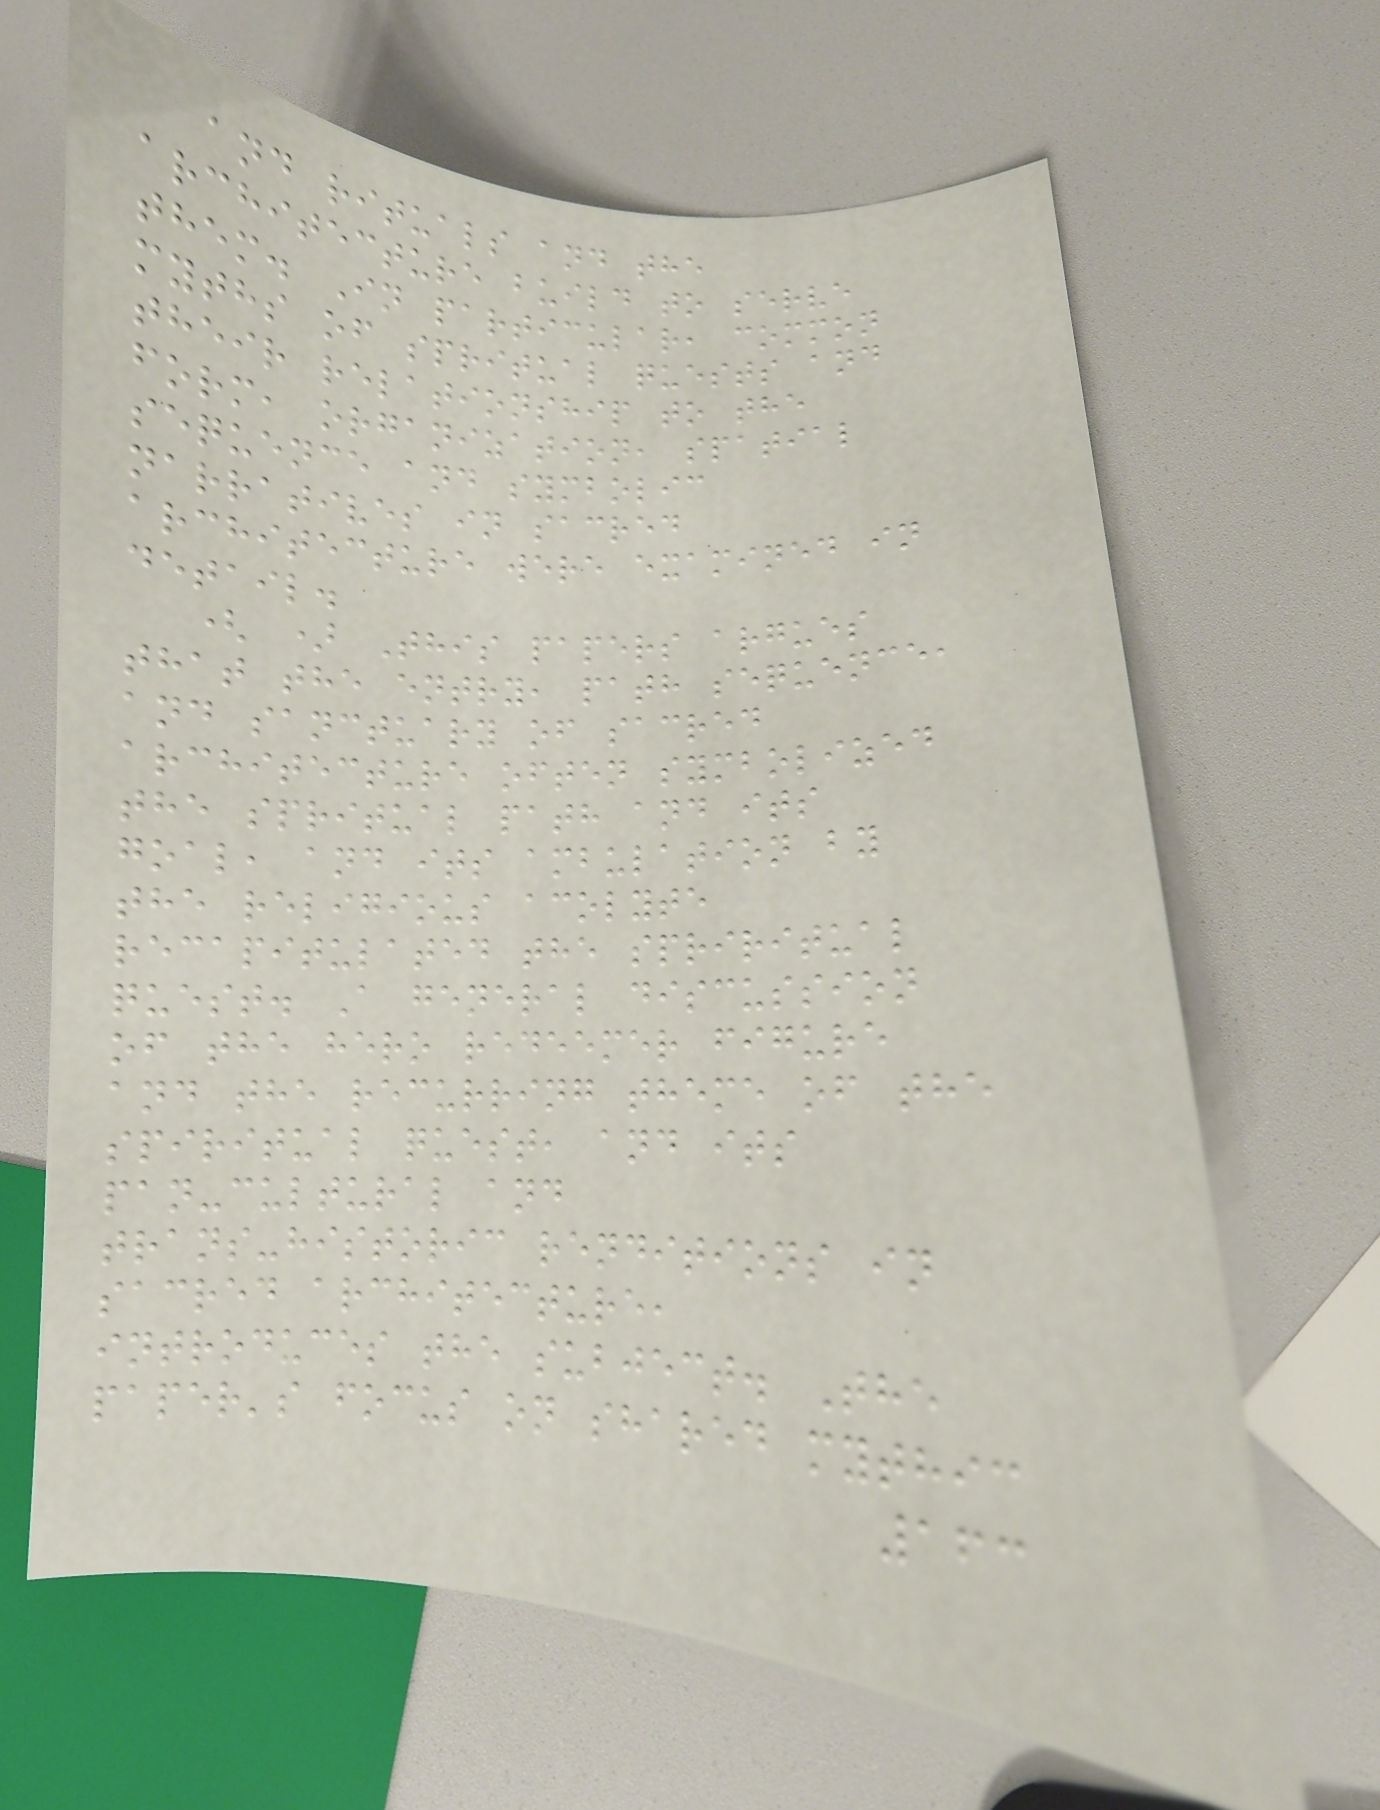and rituals and the
architecture build to serve
them. In particular, common
myths of spritual quests and
their relationship to the
form, organization, spatial
sequence and symbolic
narratives in sacred
architecture were examined in
detail.
( ) This papers argues
that the entry, path sequence,
and sanctuary of sacred
architecture often symbolized
the spritual path and its
goal, and its ambulation by
the religious acolyte
recapitulated the spriritual
quest. A general discussion
of the hero redeemer figure
and the recurring theme of the
spiritual quest, and its
pan-cultural and
trans-historic renditions in
sacred architecture,
introduces the subject. The
paper's focus on shared mythic
163
